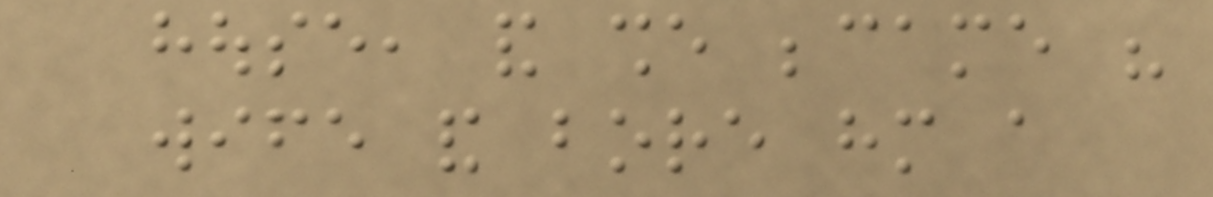house, and she became his
wife and bore him a
